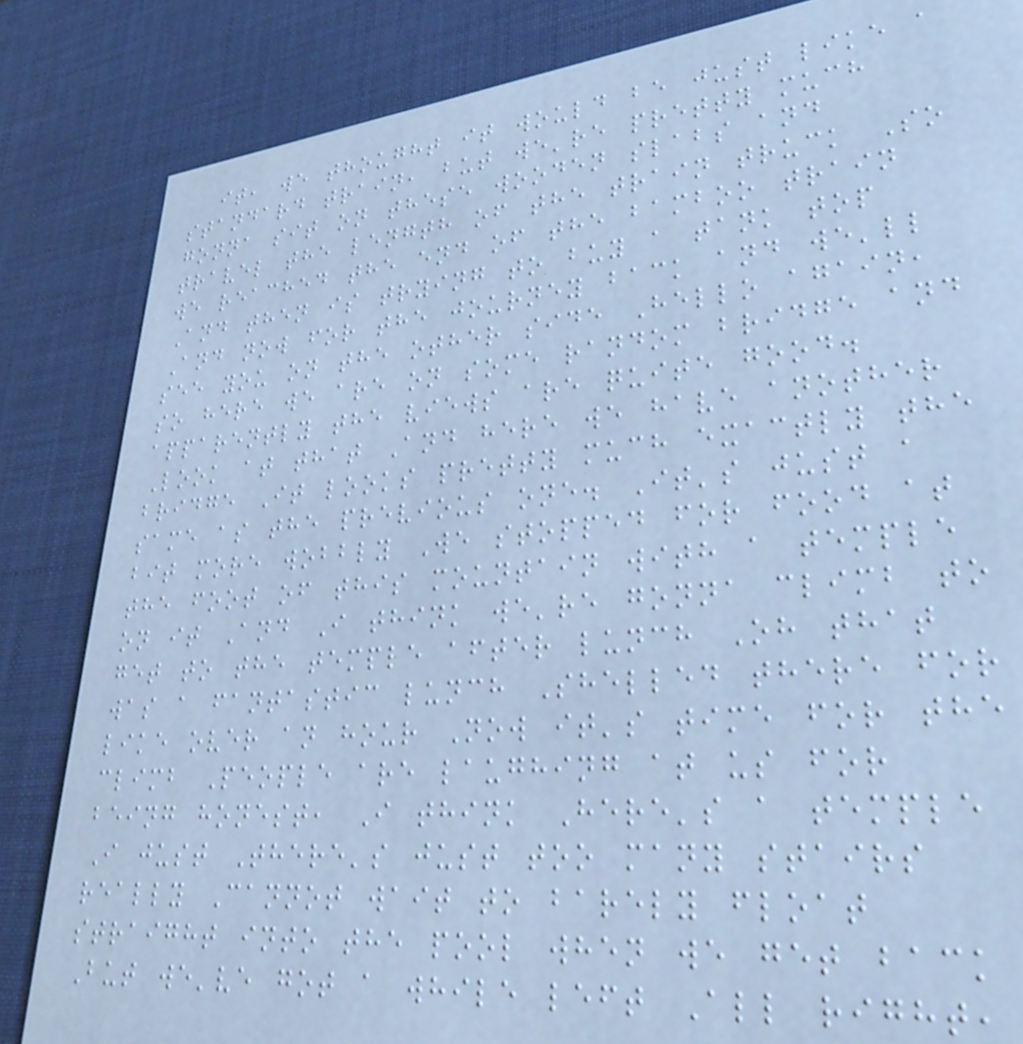it, we thought it would be just like a
standard train, but we're pretty much
gonna sit on these wooden slabs and
travel the length of the train truck So
we reached the end of the bamboo train
And then is trying to buy a tank top
And now for the journey back and we'll
see you on the other side Hello again,
so here we are on some random bridge and
apparently the views are quite good.
Look at that And here we have another
bridge It looks pretty much exactly the
same as the previous one. It's just a
bit more wobbly We stopped for food at
the foot of this mountain with a temple
on it And I think we're gonna climb to
get to the temple after lunch Oh that
was a fantastic lunch Shelled there for
like over an hour Now it's time for the
climb People are laughing at us for
being honest, I think Here's a temple
I just There's just too many stairs
really Cannot wait to barely float
straight into the pool when we get back
But we've got a while left All right,
